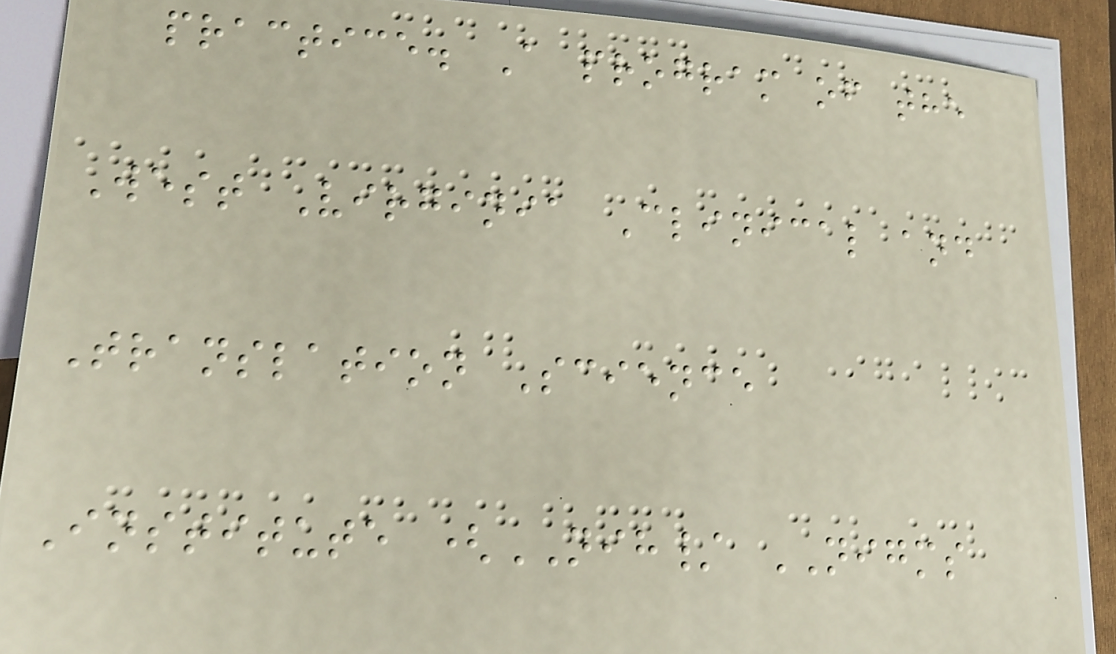practice. A program of the
West Virginia Clinical and
Translation Science
Institute (NIH/ NIGMS
